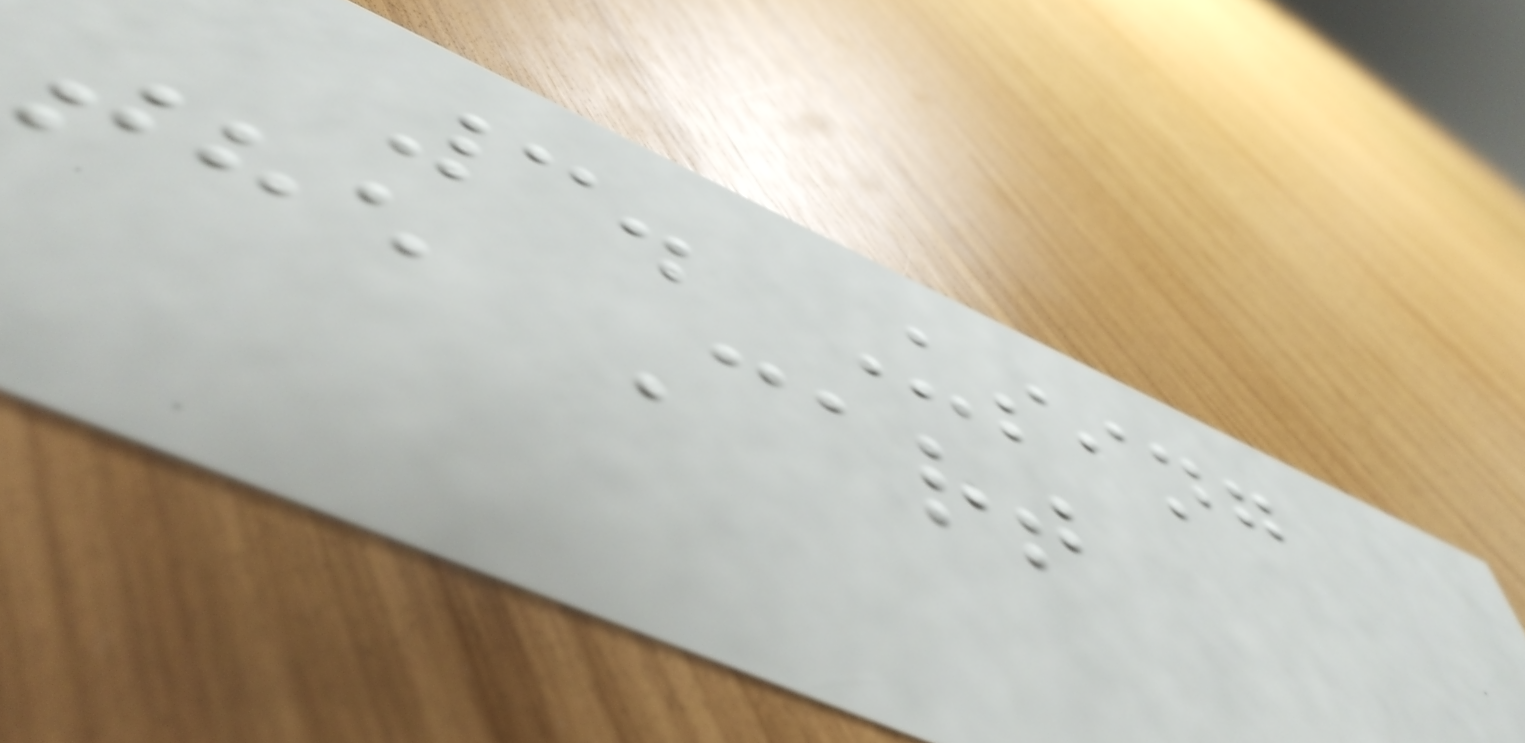3. Using
the Cart
